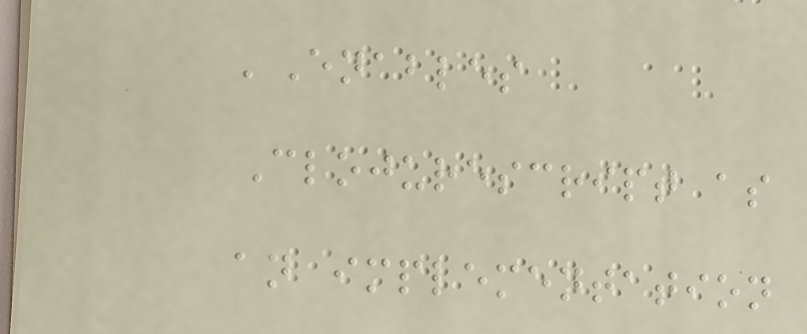'Enables
Clojurescript as
an implementation
